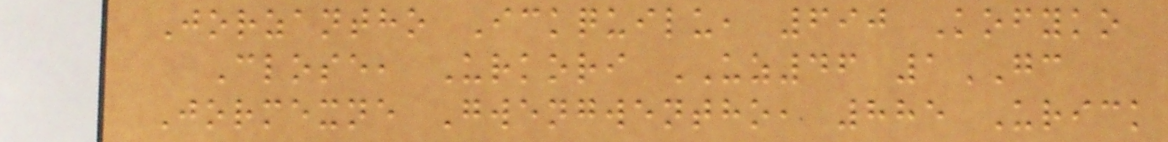Jorzantho Ickquilu, 690 Kofyko
Close, Urkori UZ46 1GC
Jormexne Gwengwentho, 885 Urick
